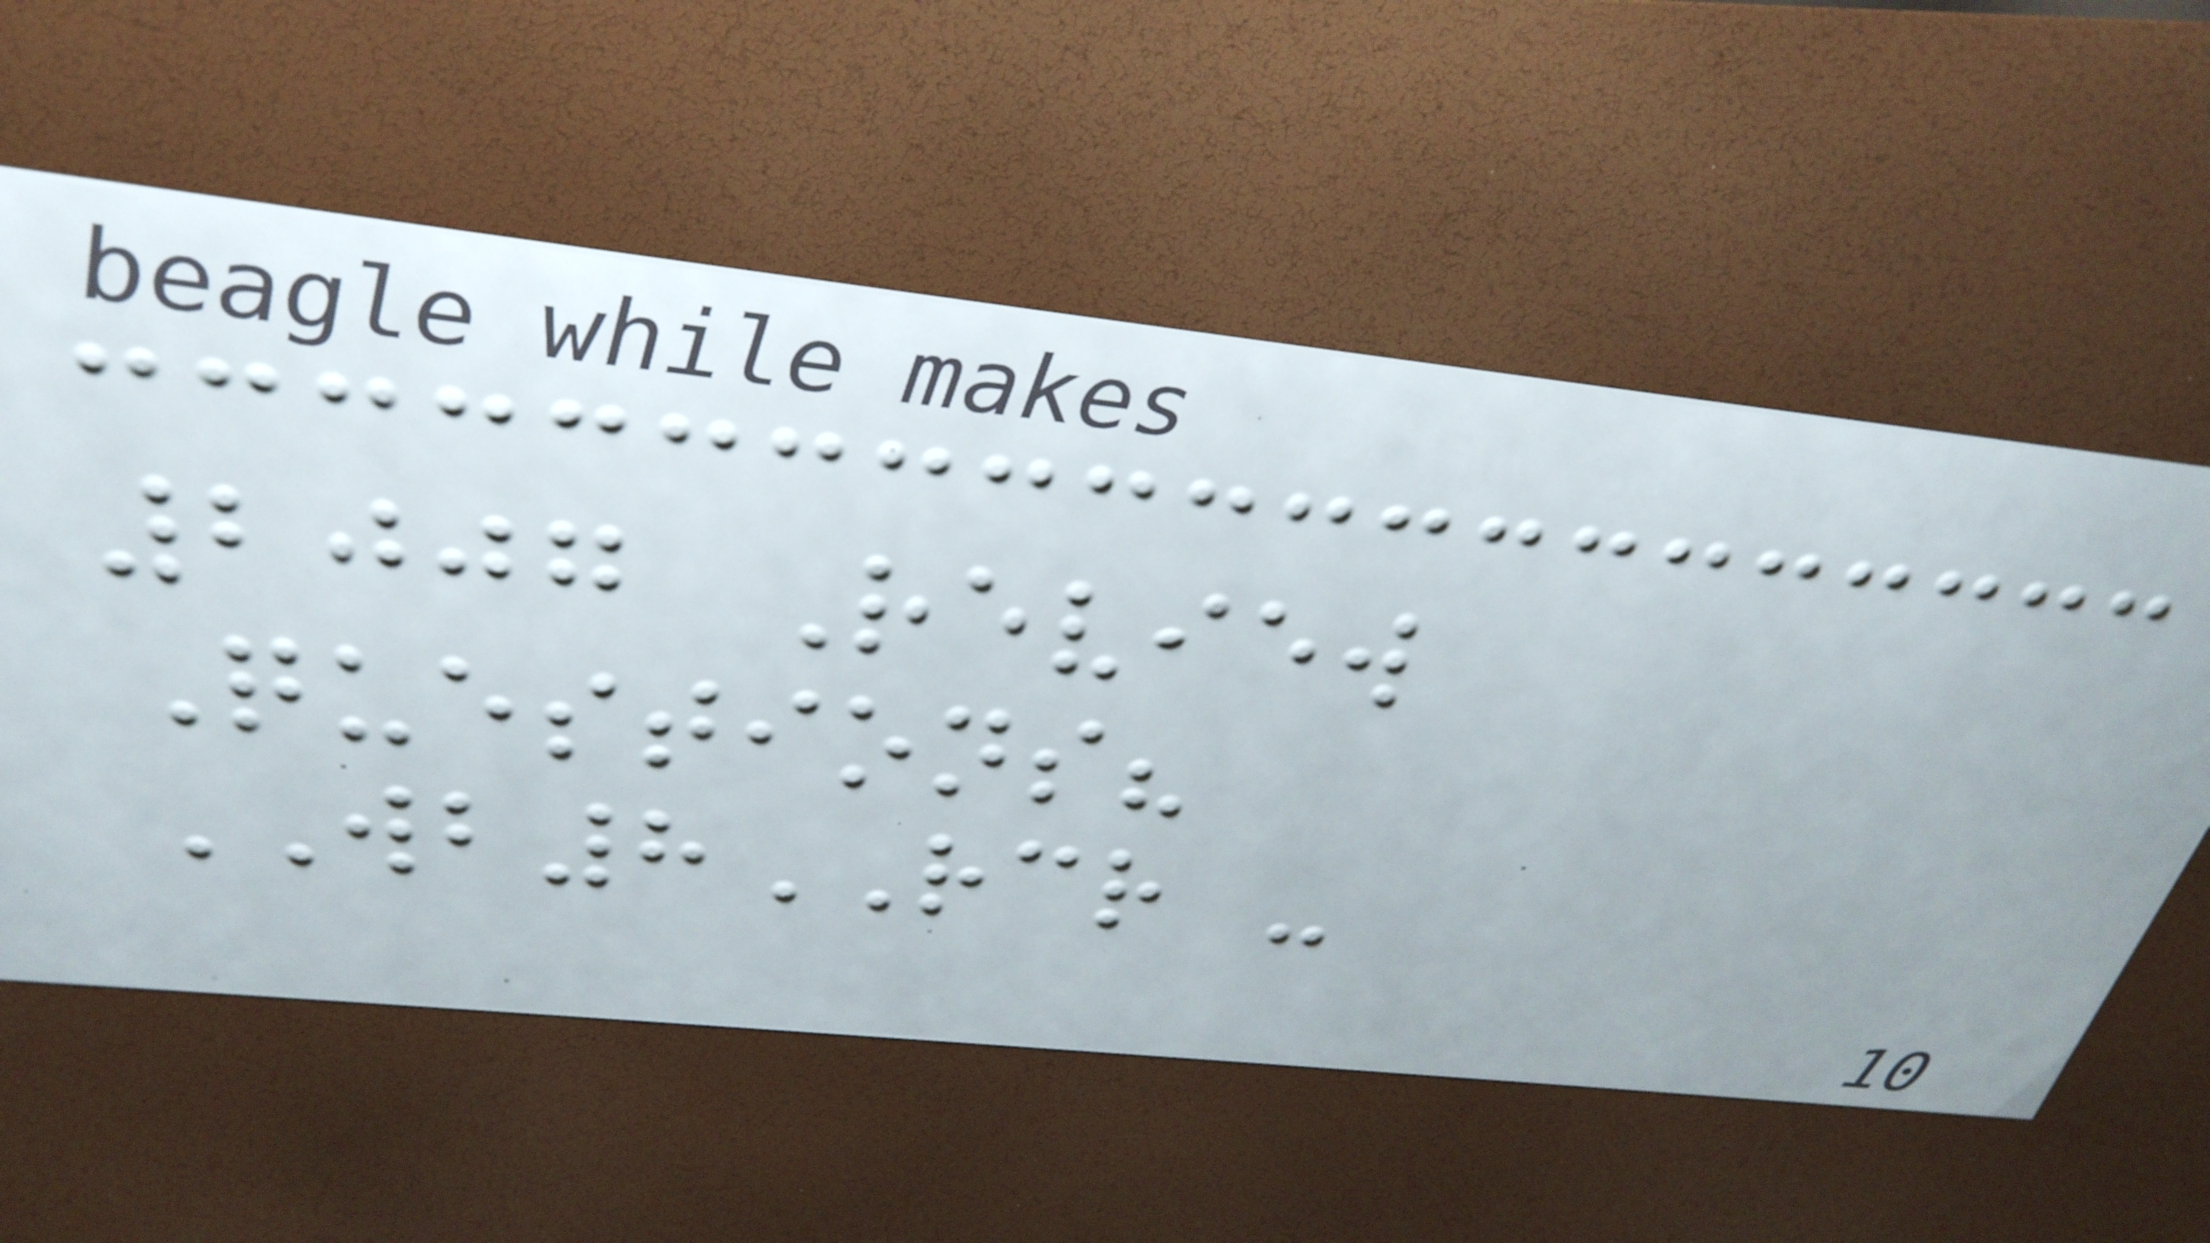2007 Review
Questions?
WB8RCR -
